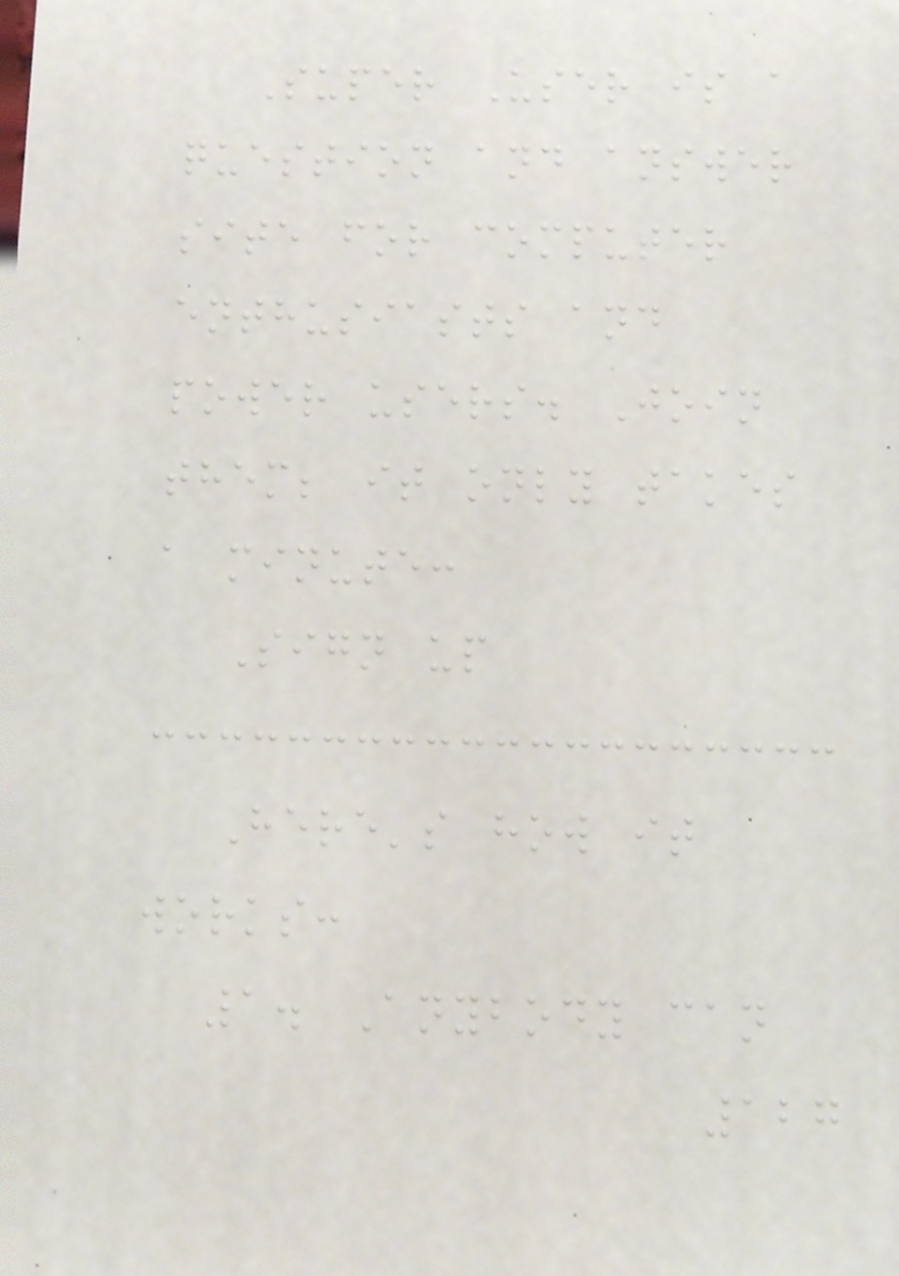Super User is a
question and answer
site for computer
enthusiasts and
power users. Join
them; it only takes
a minute:
Sign up
Here's how it
works:
1. Anybody can
127
